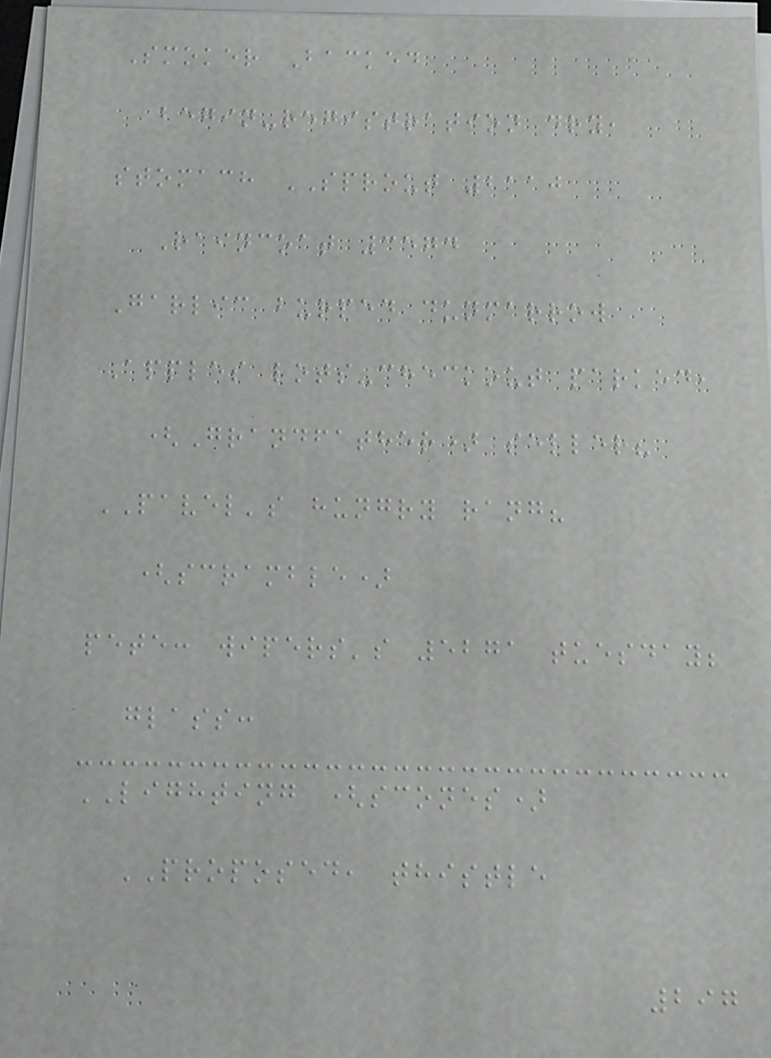Smoker Backed
begin-registration dry,
stomach SPROUT 2110
Raincoat 3574
Garlic burped dunmarrow
Apples lots-checkout parked,
(Grandfather) seller?
PAVEL's hungry rang?
(scramble)
pete: wipers's 5271 tuesday;
glass:
LIGHTING (scones)
PROPOSED, thistle
297
